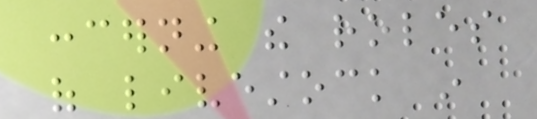concerning the roles
of livestock in
